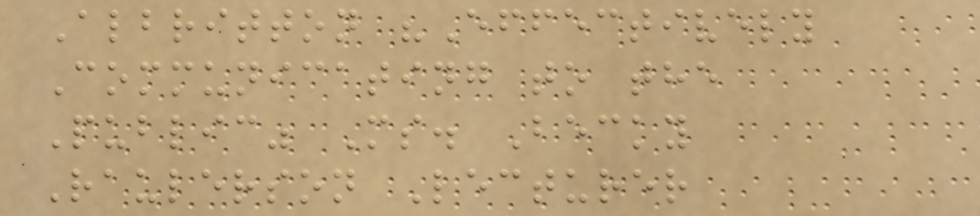Albritton "Effectively
Communicating to the
Public" Ms. Becky
Raulerson Lecturer
